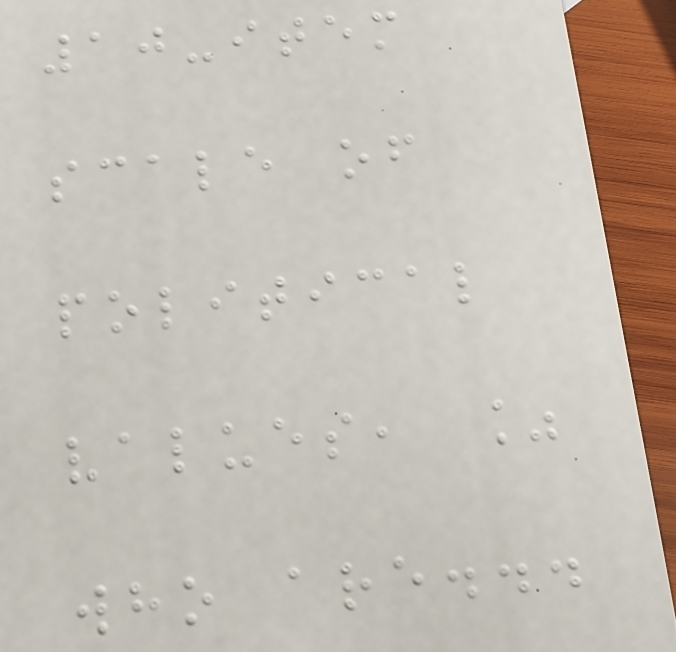10-item
scale of
political
values, %
who are...
